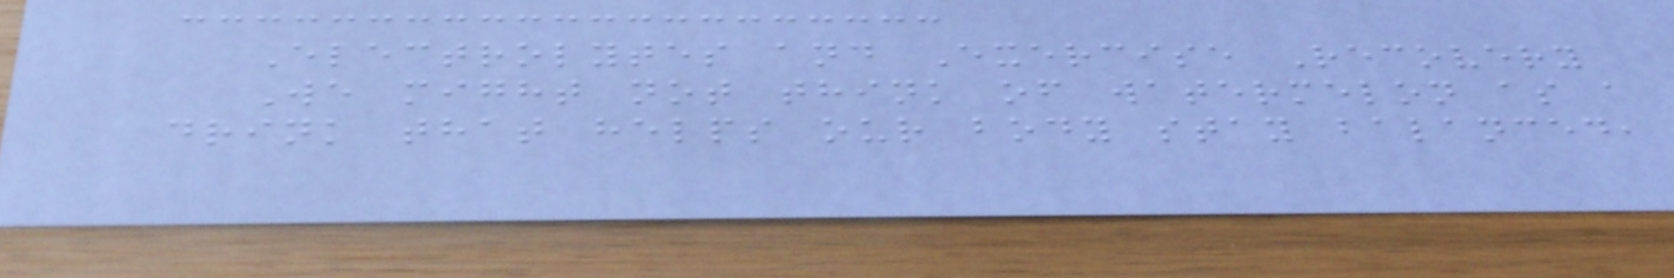Electrolytes and Exercise Recovery
We might not think of watermelon as a
drink that helps our body stay balanced,
